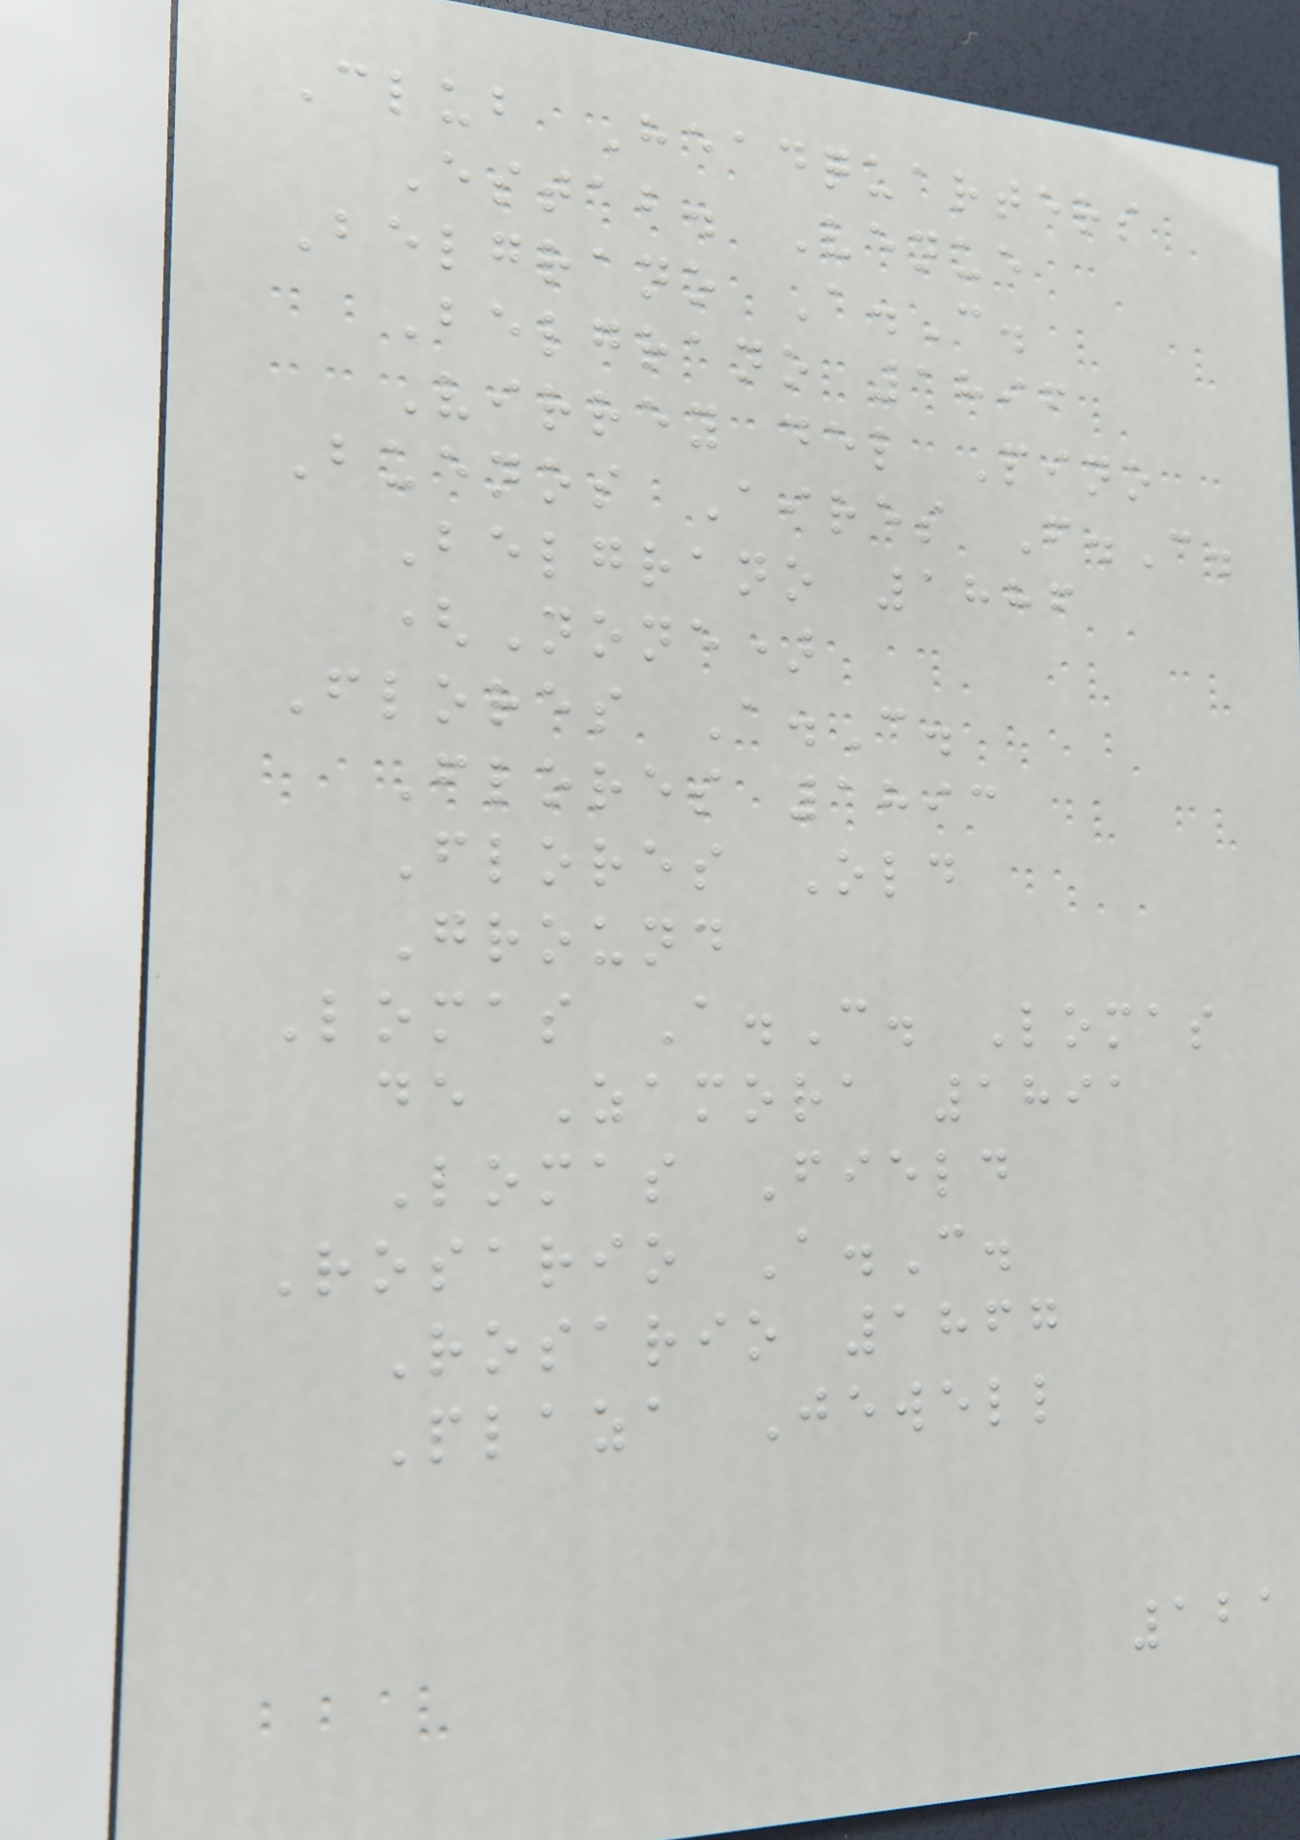Club Headquarters
Estab. Venue
Belgrano A.C.
Belgrano 1896
Virrey del Pino
Buenos Aires F.C.
Belgrano 1886
(None)
Flores A.C.
Flores 1893
Flores Old
Ground
Lomas A.C. Lomas
de Zamora 1891
Lomas Field
Rosario A.C.
Rosario 1867
Plaza Jewell
121
